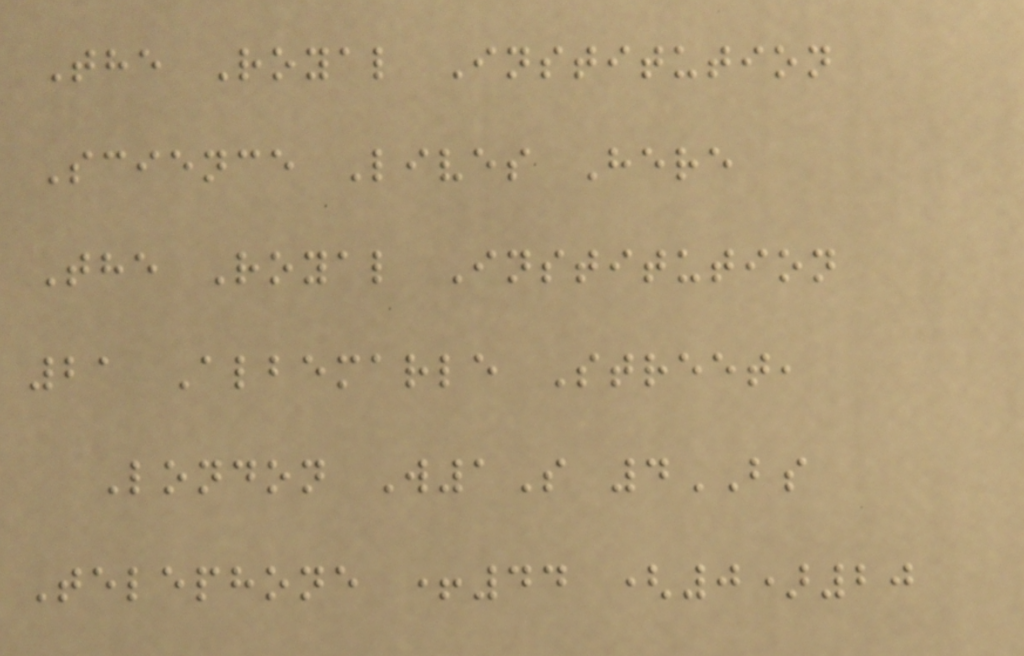The Royal Institution
Science Lives Here
The Royal Institution
21 Albemarle Street,
London W1S 4BS
Telephone +44 (0)20
